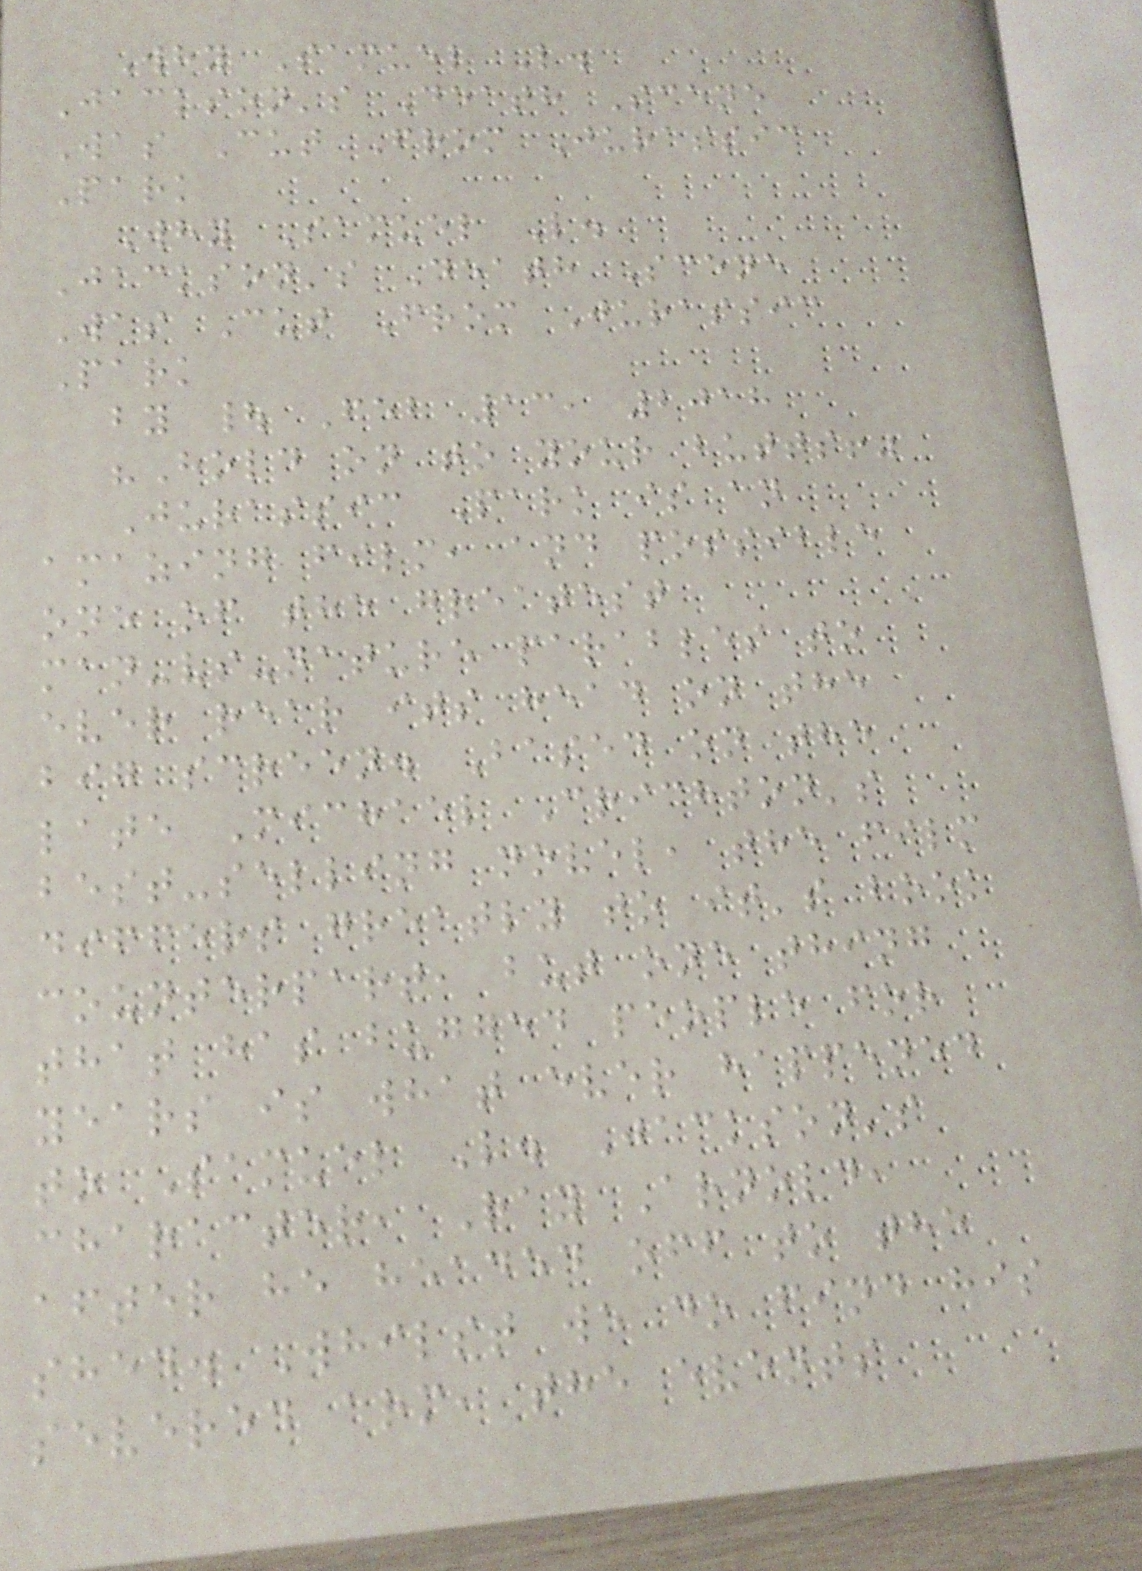Why Samuel L.
Jackson's Death Scene
Was Cut From Jurassic
Park
Why Samuel L.
Jackson's Death Scene
Was Cut From Jurassic
Park
by | Feb 13, 2018
"Hold on to your butts!"
Jurassic Park is an
amazing film, and possible
one of the greatest
man-vs-nature parables to
ever rear its head on the
big screen. Based on the
late Michael Crichton's
best-selling novel, the film
differs greatly to it's book
counterpart, but one thing
that has bugged people for
years is what ever happened
to Samuel L. Jackson's
character, Ray Arnold,
after he headed off to the
shed. Whilst we do find his
severed arm, the events
